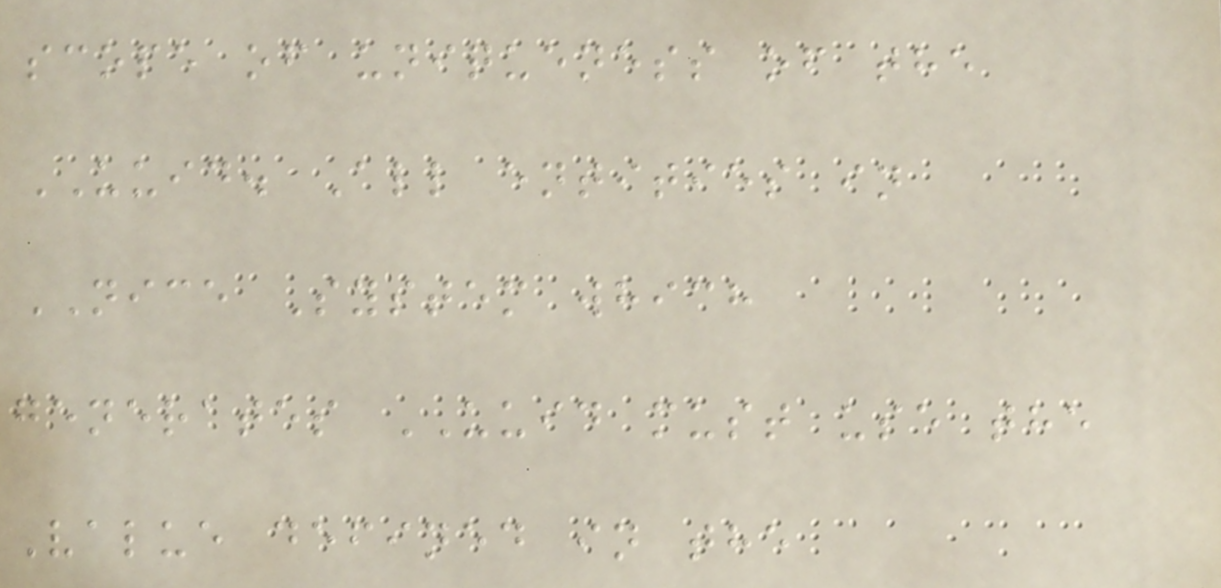scope of uniqueness of the
UUID. All entities in
NICE System which
generates UUID must use the
Value defined in the
